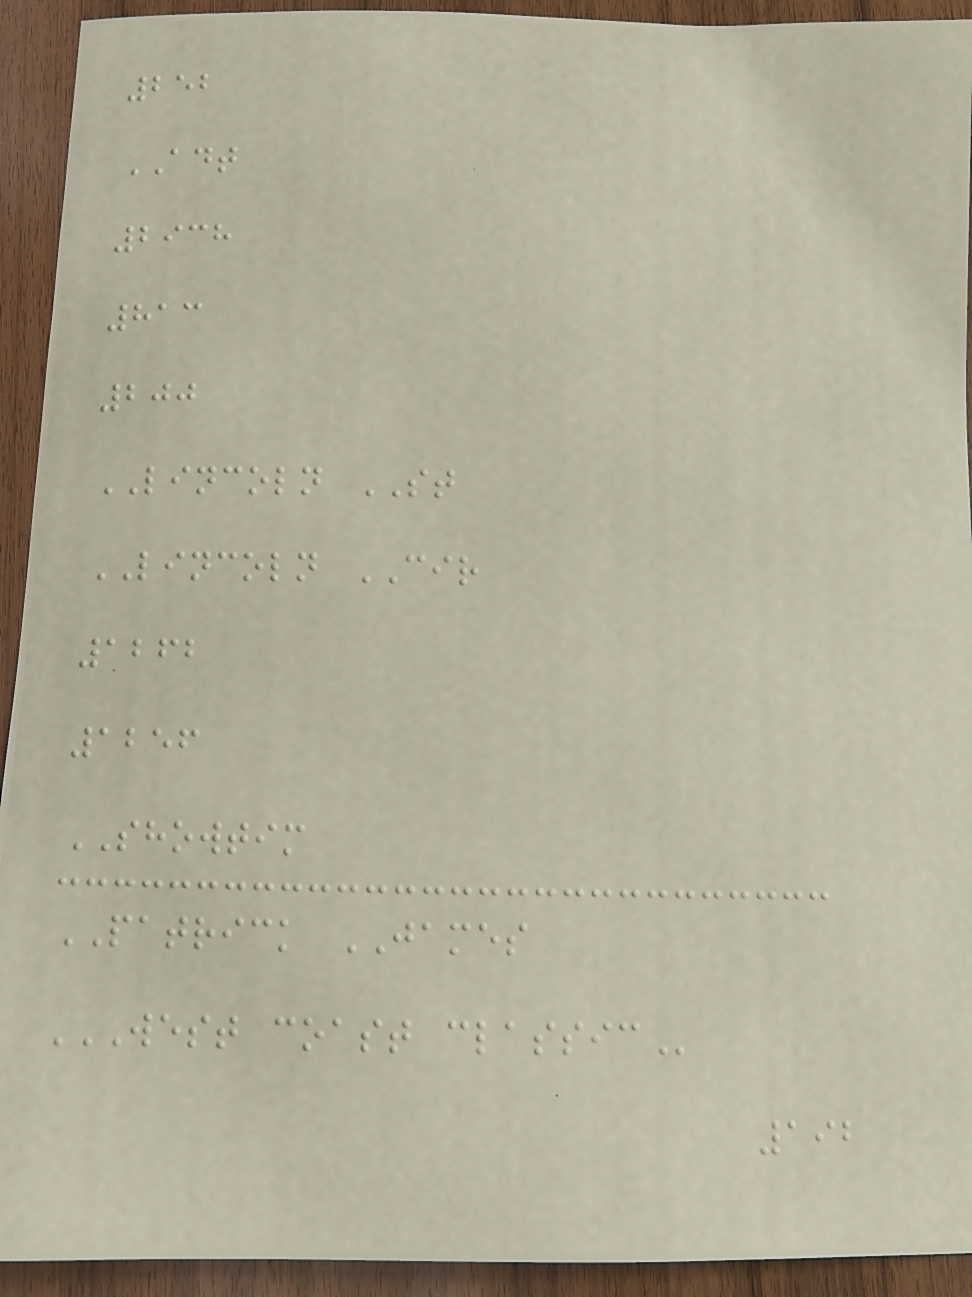252
ADT
2938
813
200
LINCOLN ST
LINCOLN CIR
1262
1256
SHOWTIM
PATRICK JAMES
WEST COAST CLASSIC
192
